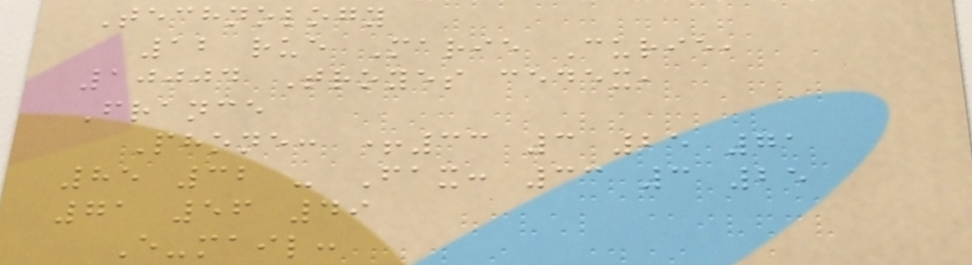Technology
12 rue Marie Curie,
10004 Troyes cedex,
France
Phone: +33 3 25 71
85 32 - Fax: 33 3 25
71 56 49
E-mail:
